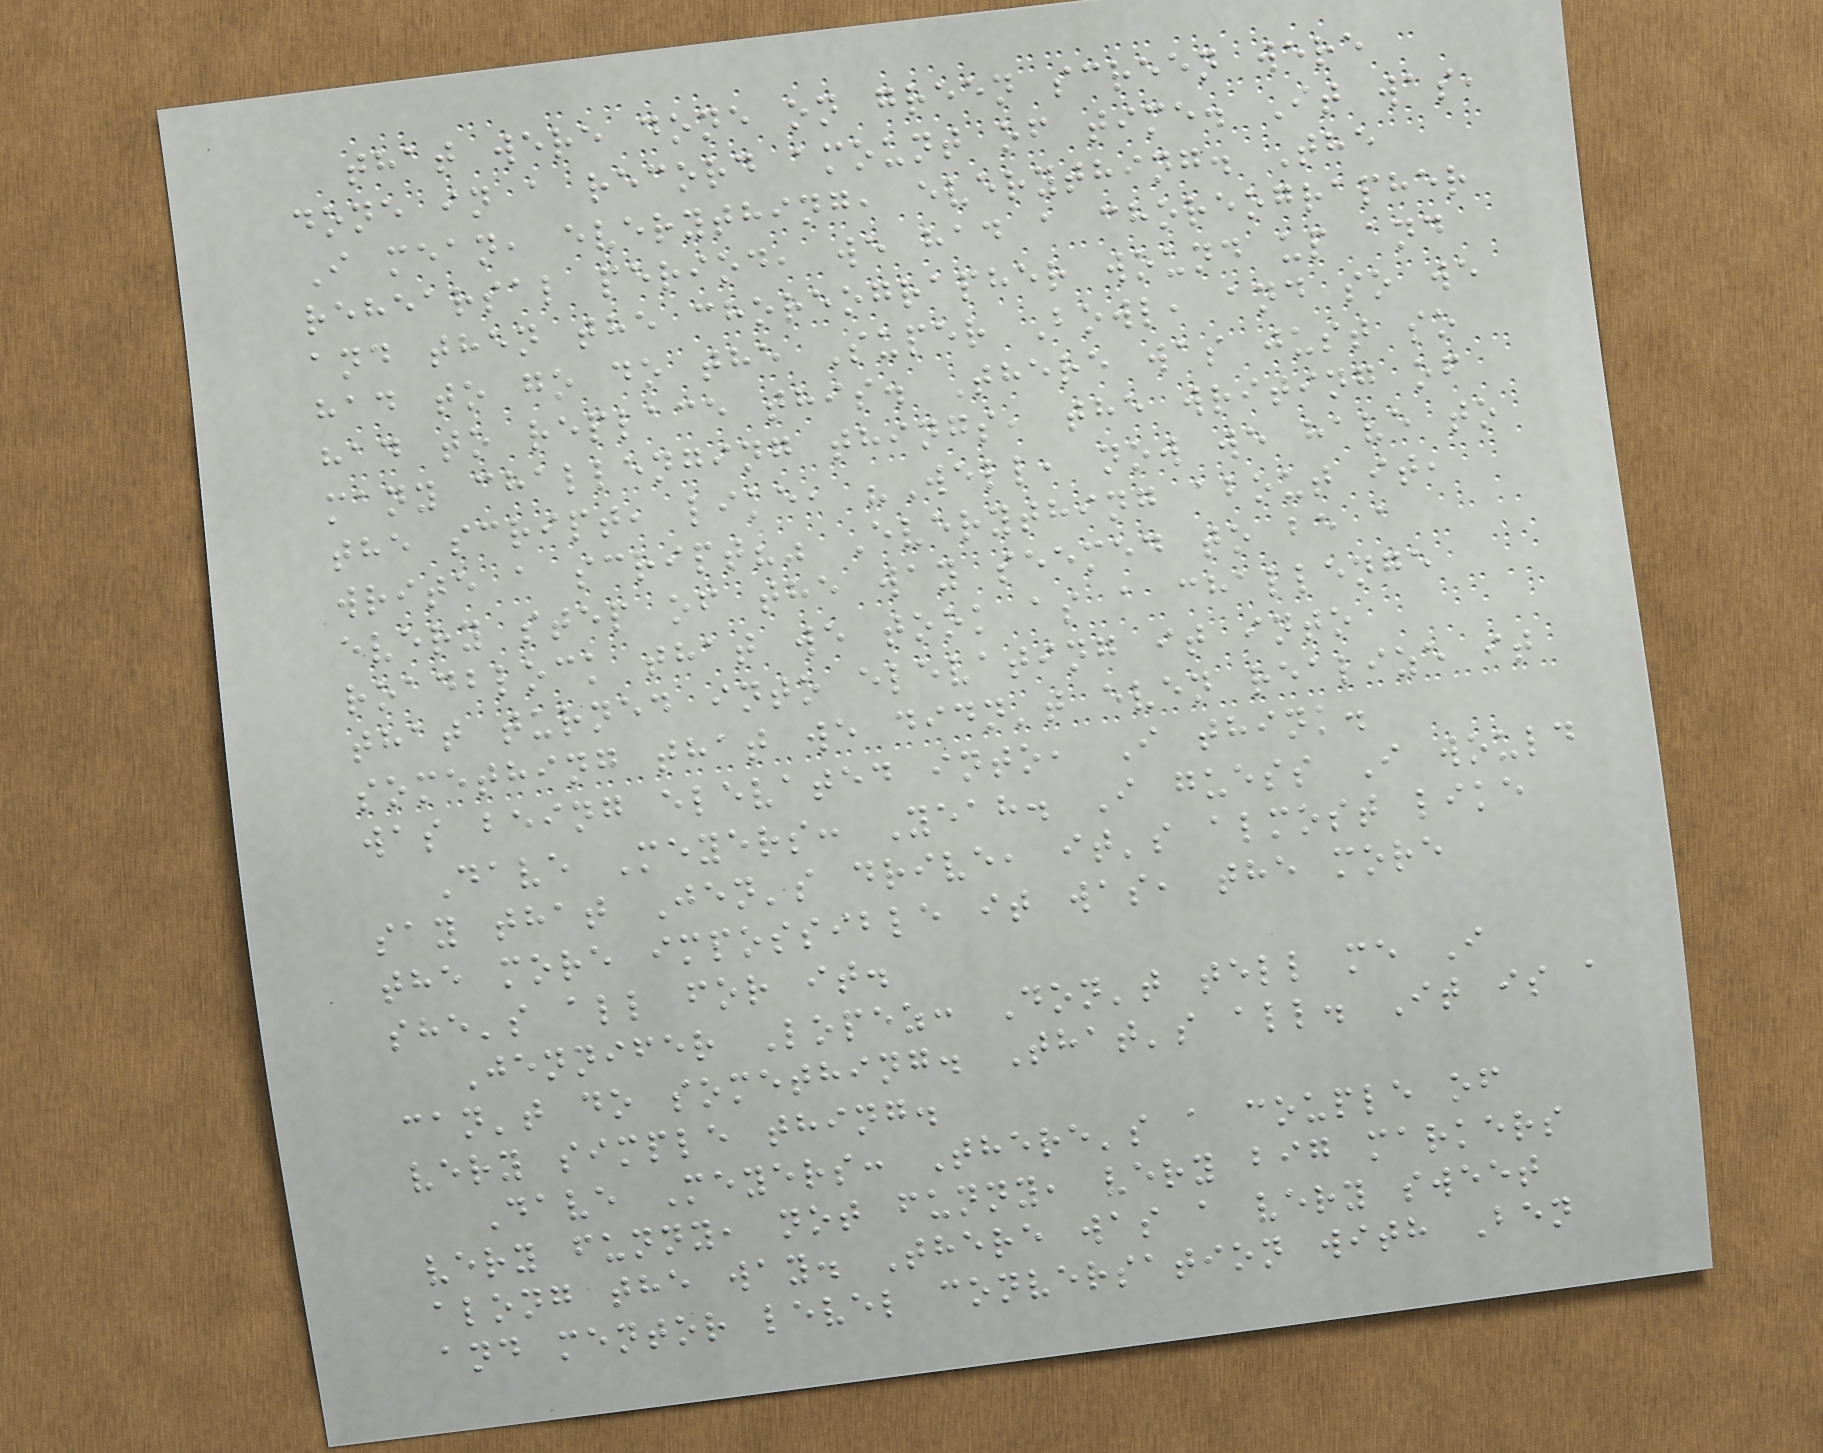that were done on green screen were
done in a record amount of time. It was,
I mean, everything, everything. The
rehearsal period, we had a choreographer
and then the choreographer wound up and
had to go do the Super Bowl, and so we
had to replace this. There was just so
many challenging things, the writing of
the script, like, "Well, now we have to
write a script?" Everything about it,
every step of the way seemed to be a
roadblock that we took as a challenge
that turned into elevating it into
something that we didn't even realize it
was being elevated into, I think.
Dave Meyers: Yeah. I guess I would
say that Jen's drive, it's almost like
the more impossible it was, the more
she's all for it.
Jennifer Lopez: Don't tell me I
can't do something. That's all. It is a
very simple thing.
Dave Meyers: There's a couple of
very funny, not funny, very big markers
along the way. There was a very sweet
and mentor level conversation with Ben
